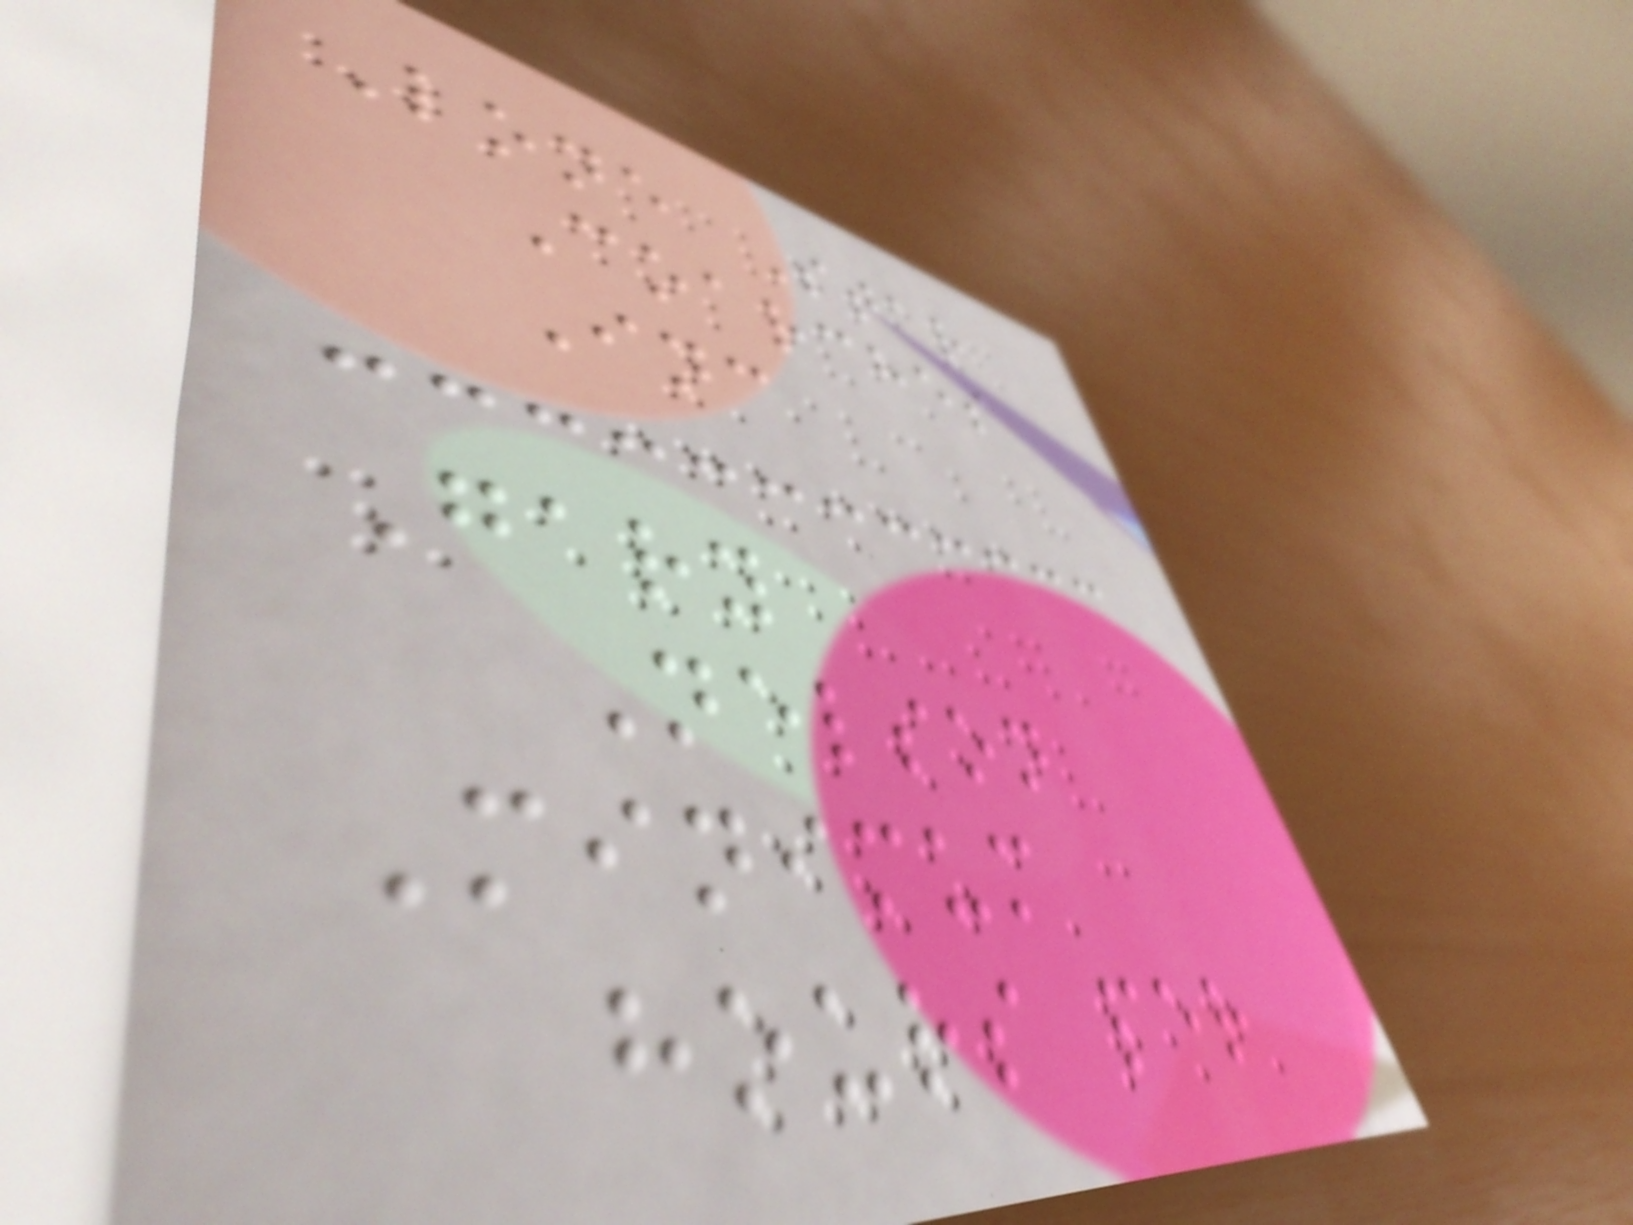Lone Star
Coarches
Inc
Gary
Nelson
Minimum
hours per
